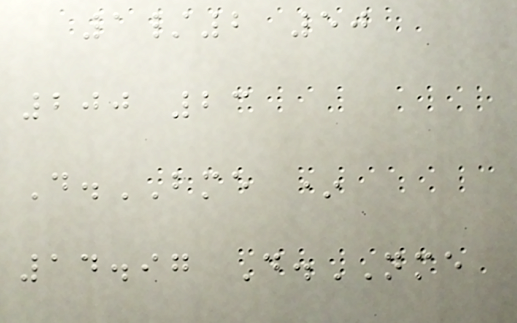1/2 50
200 23
D.BME *
14.97 D.NME
